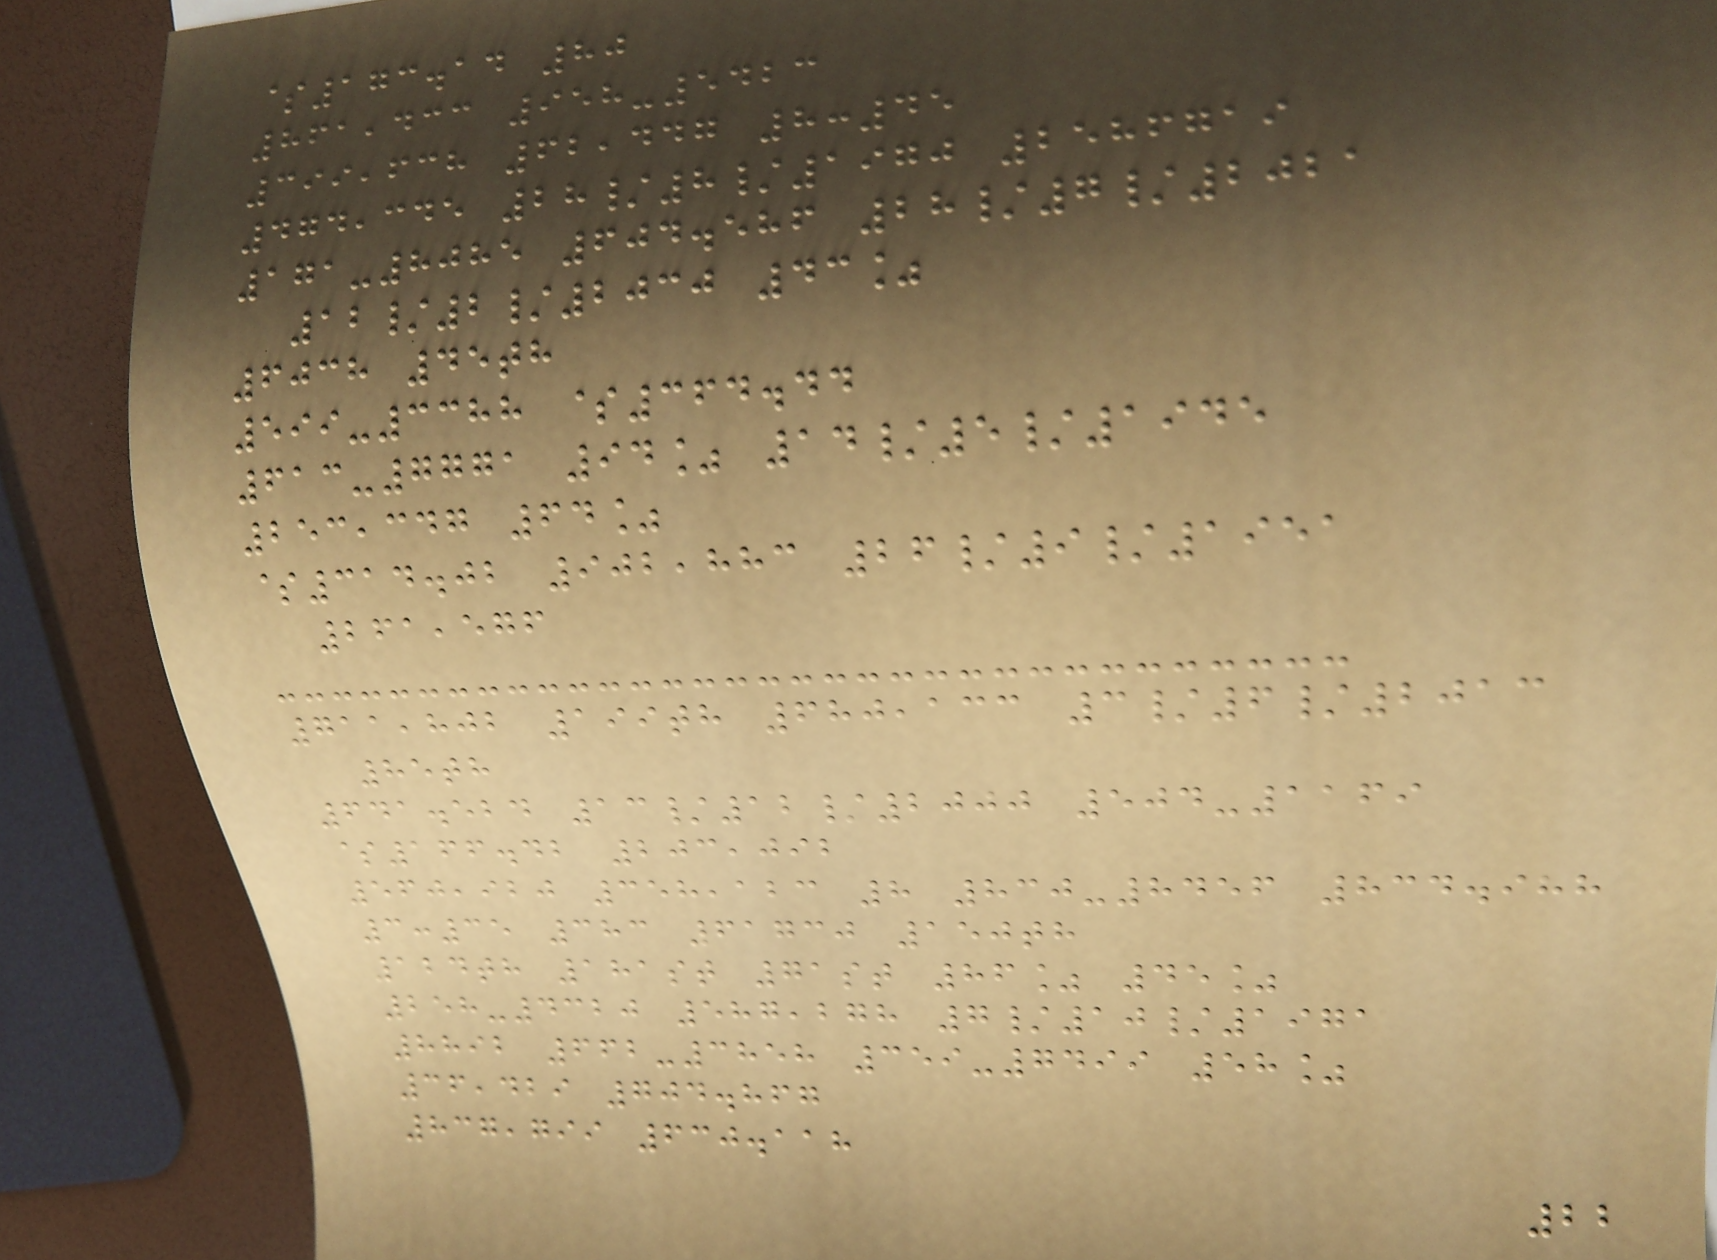$173.14 80
861,433 958-5423
399,638 62,447 8:45
474,345 28/8/1970 2586719
171-8085 604.586 28/7/2021
12/2/2030 43%
6038 45th
599-3388 $364.44
613-7771 94% 14/5/1945
253,347 64%
$314.02 902,883 26/9/1951
261,576
711,802 199th 680,133 3/6/2013
85th
641.524 13/12/2000 504-1169
$166.42 203,092
560,920 358,123 8 830-8456 834.988
3:35 383 61730 150th
124th 181st 71st 86% 45%
258-4320 587,278 7/10/1971
8892 662-3858 359-7499 58%
36,429 704.867
837,799 630.118
22
